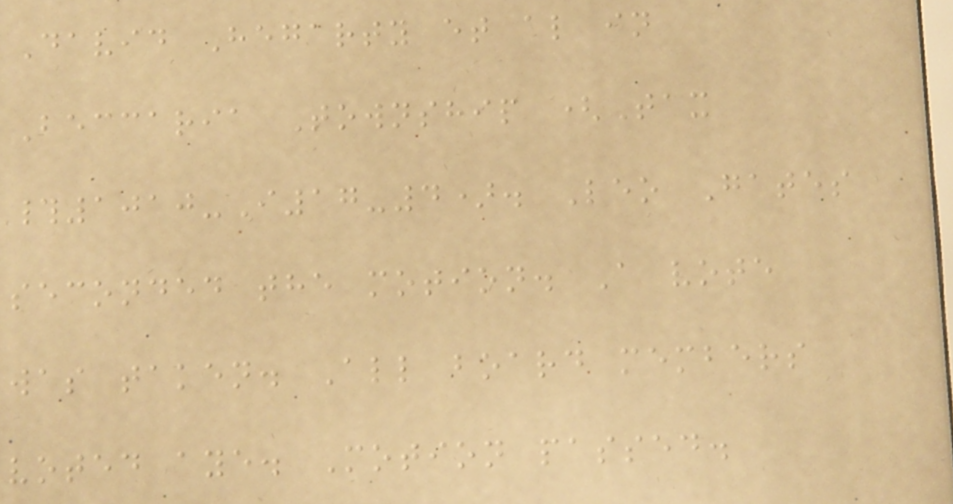David Hegarty et al in
Beccaria Township (Tax
#1010-I17-4). Leo Gates
seconded the motion. A vote
was taken. All board members
voted aye. Motion passed.
